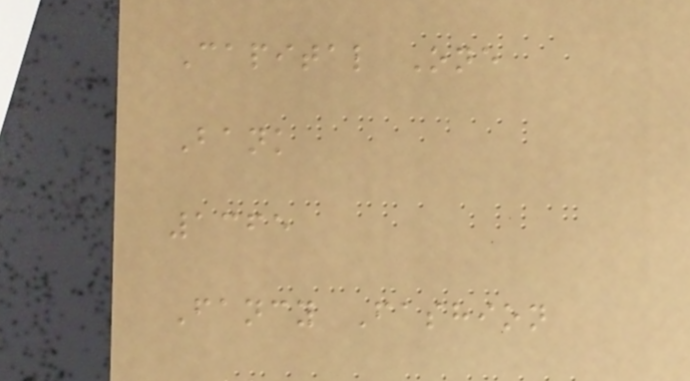Capital One
Bank
1365
Fancy Fashion
